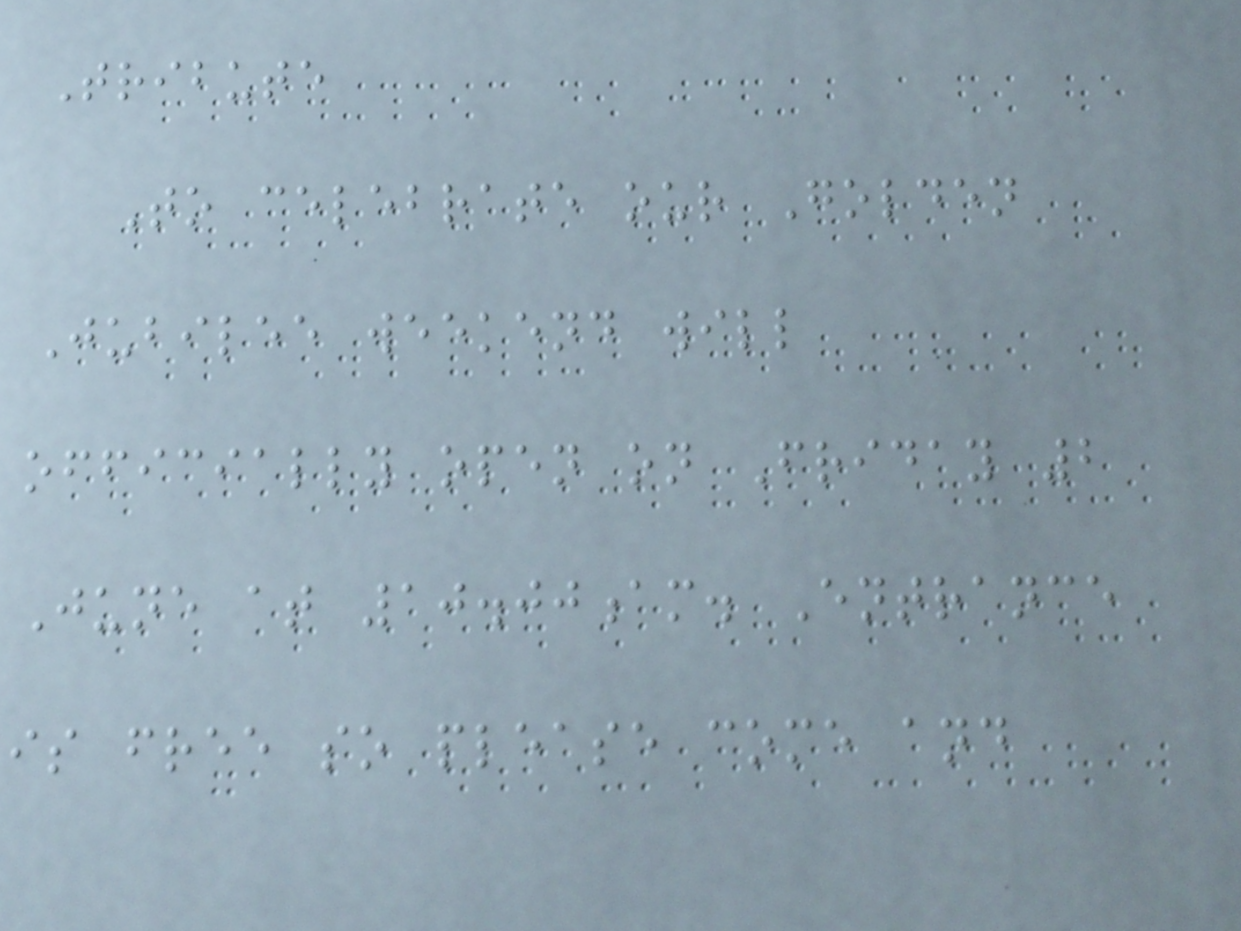Tribute
To celebrate our Golden
Jubilee weekend will
officially open on Friday 2
June at 10.00am. Entrance
is free so please come and
